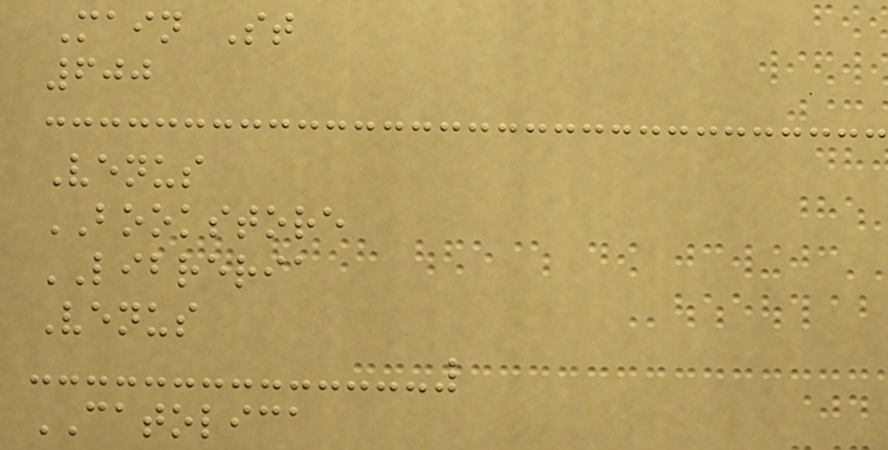Main St
600
Venus
BOOKSTORE
LIBRERIA
Venus
CATOLICA
